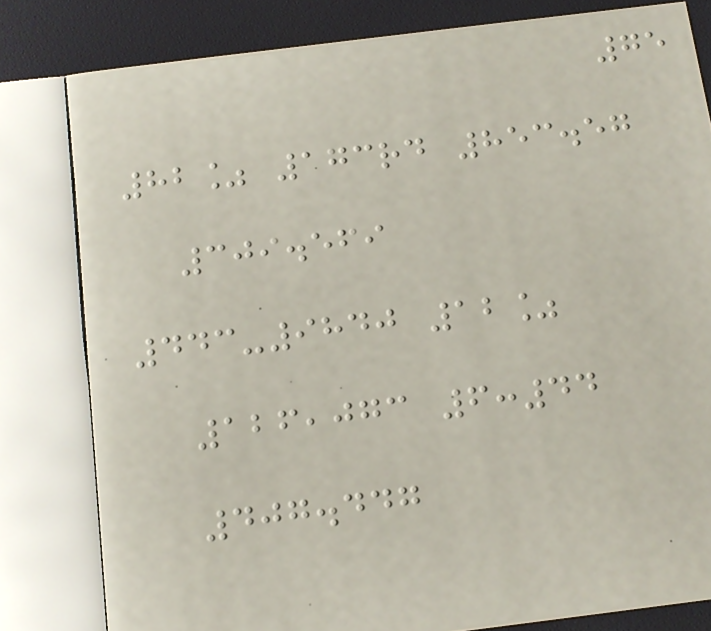75
82% 173rd 853.57
309.569
443-9840 12%
126,073 6:44
407.447
